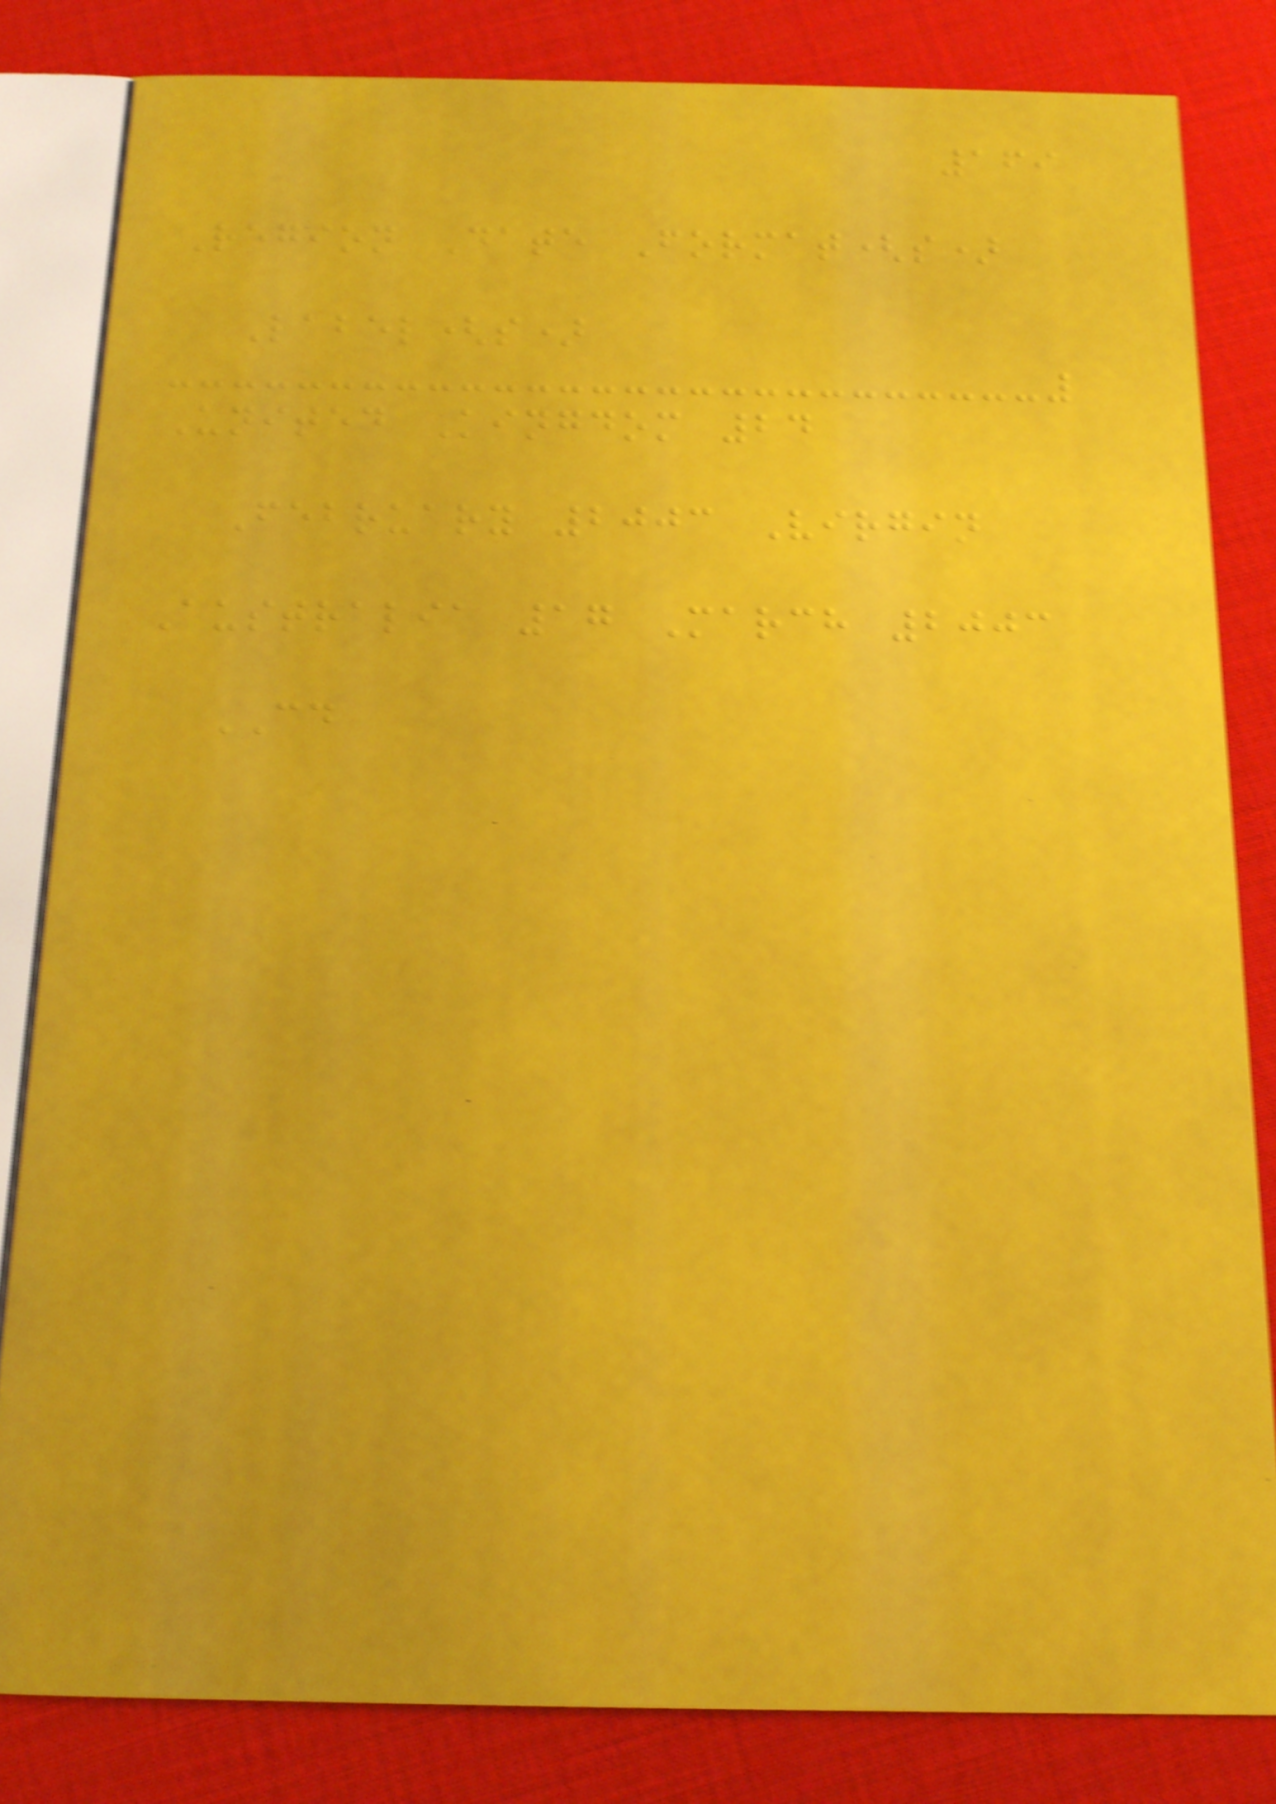169
Region Date Format(s)
Label(s)
United Kingdom 24
February 2003 Virgin
Australia 17 March 2003
CD
